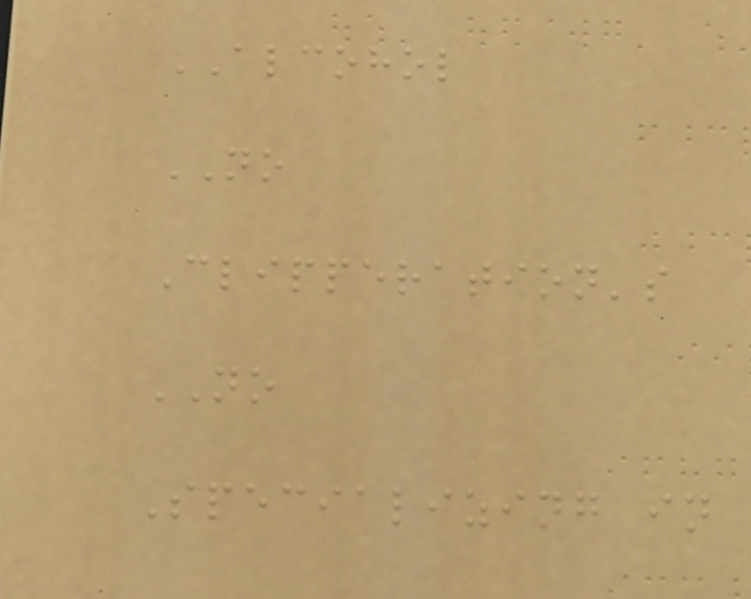ALCOHOL
NO
Clipperation's
NO
Specializing in
